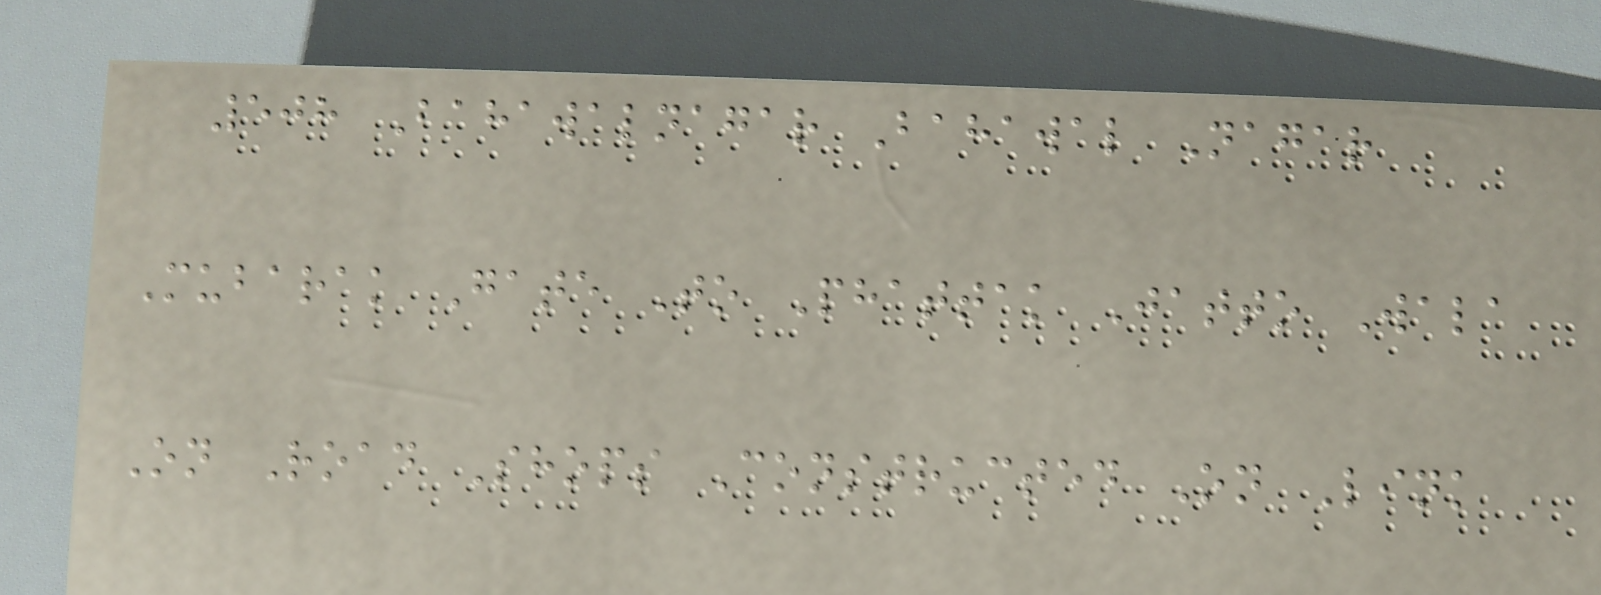508 Bahawalnagar Bahawal Nagar
Mubarak Gate To Phattak Jatto Wala
On Road Shops Constructed On Link
